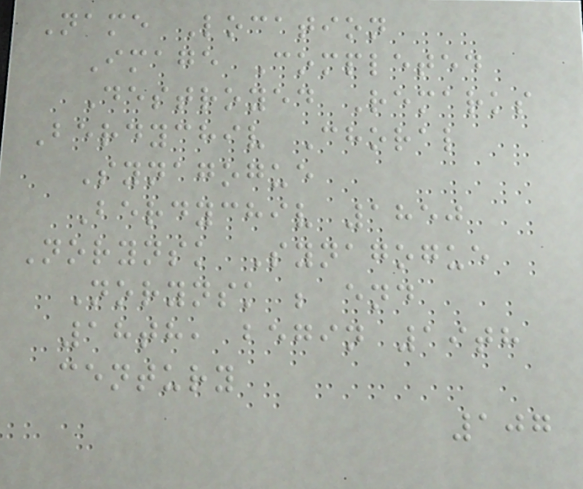Name Location
Image Completed
Destroyed Remarks
Berdychiv Choral
Synagogue
Berdychiv 1850
Norynsk Synagogue
Norynsk ; end
18th, begin 19th
century
107
